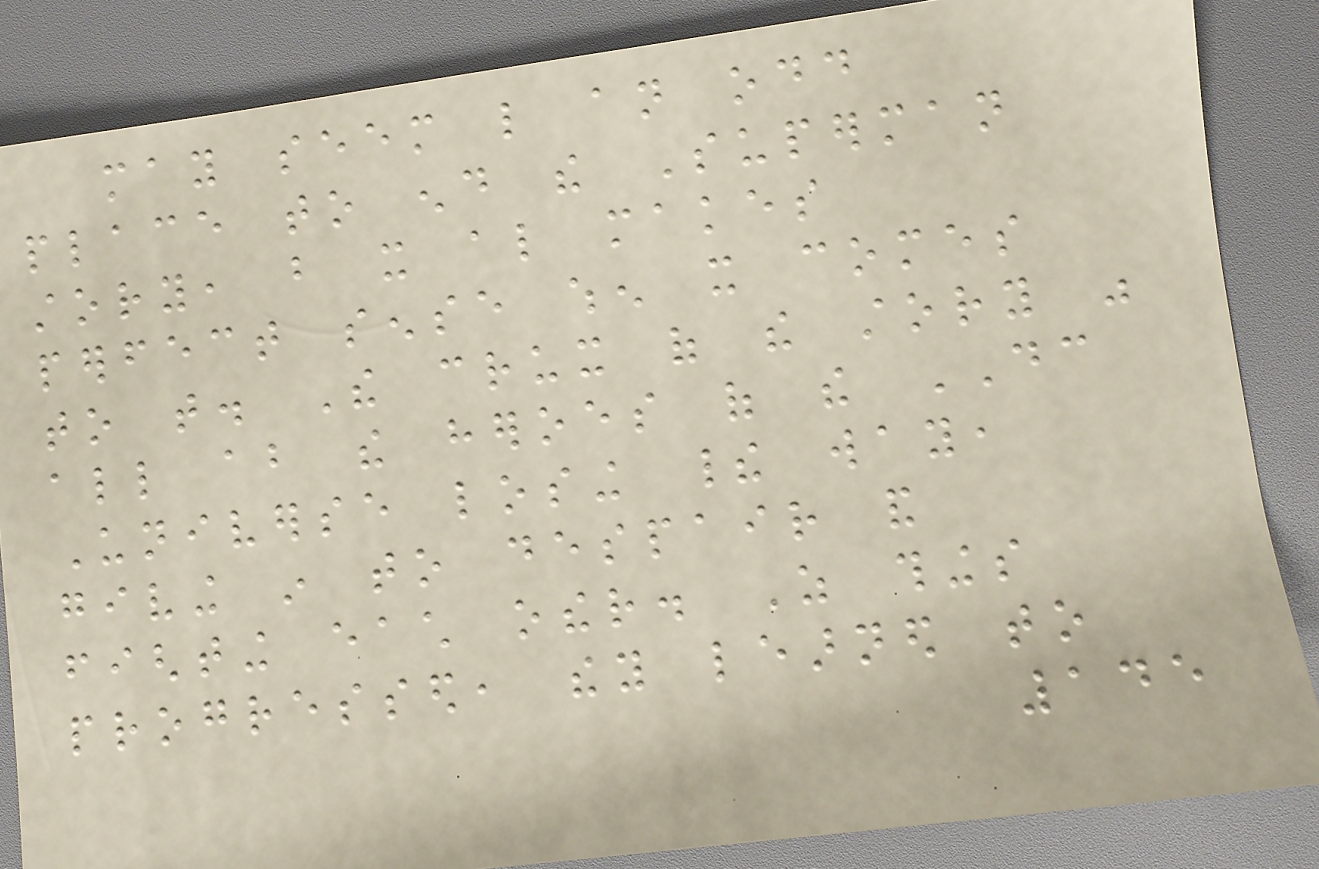may seem like an odd
place to end the Superman
story, but it also makes
perfect sense when it comes
to that. The crux of the story was
all about the heroes of the DC
Universe losing their way,
giving in to despair and
fighting each other. As things
progressed, they learned to
145
